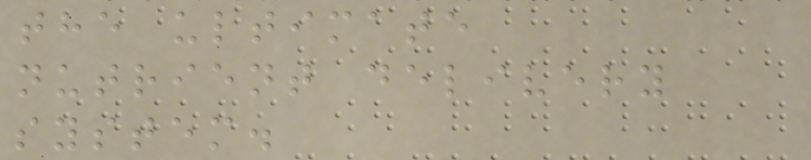the ultimate
nutrient delivery
system.
